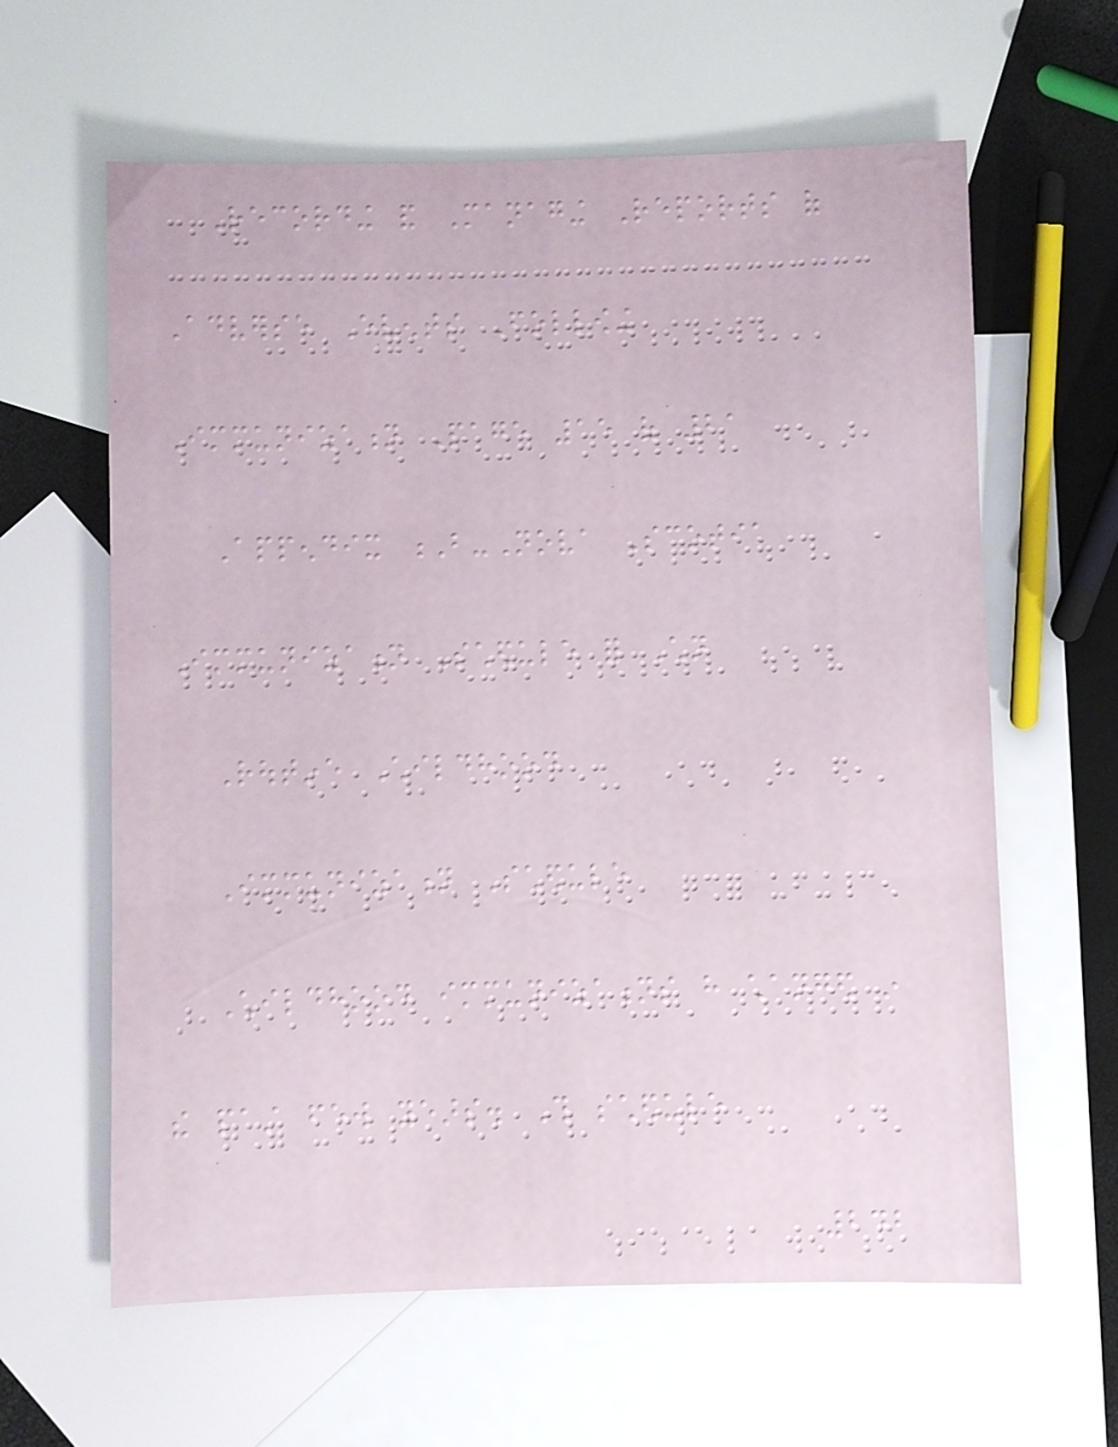Recording and Managing Reports of
Adverse Events Following
Immunization Page 15 of 21
Appendix B-Nova Scotia
Immunization Schedule for Children
Routine Childhood
Immunization Schedule
Childhood immunizations have changed in
the past few years. This schedule
242
